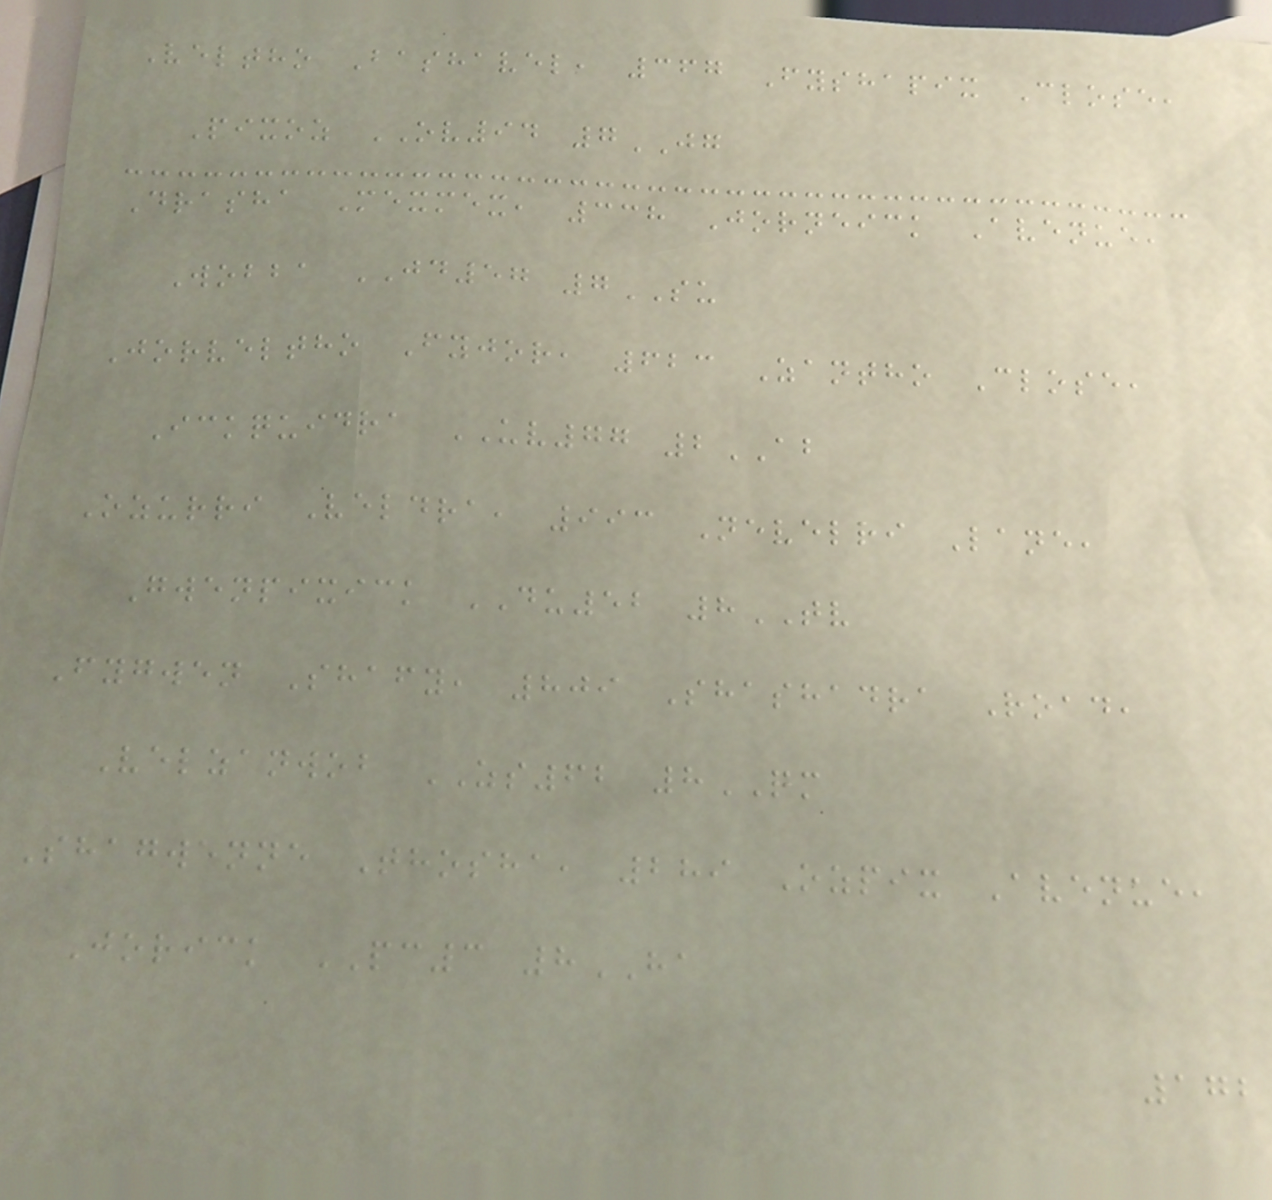Veltho Bashavel, 367 Fyshapix Close,
Pixoz OV94 7JG
Drasha Mexmex, 338 Jorneick Avenue,
Wobba JD57 7SU
Jorveltho Fyjor, 623 Zantho Close,
Ickquidra UV77 2AB
Ozurri Veldra, 993 Nevelri Lane,
Gwenpixick DU52 8TV
Fygwen Shafy, 809 Shashadra Road,
Velzanwob ZS62 8QM
Shagwenne Thosha, 289 Ozpix Avenue,
Jorick PC3 8HA
172
